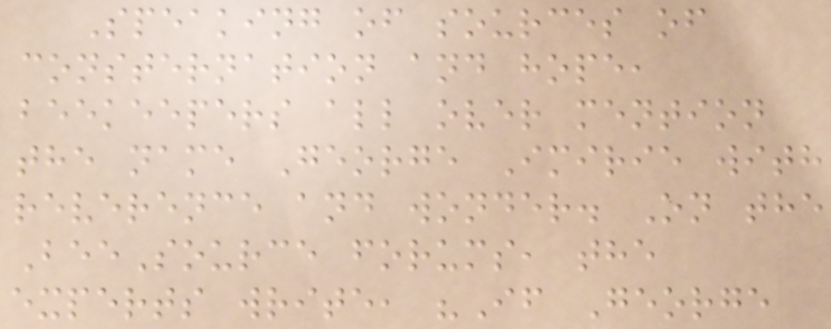Speaking of sources of
consternation and hope,
beekeepers all over mention
the name George Imirie with
reverence and wonder. On the
BeeSource forums, the
experts write, "If George
